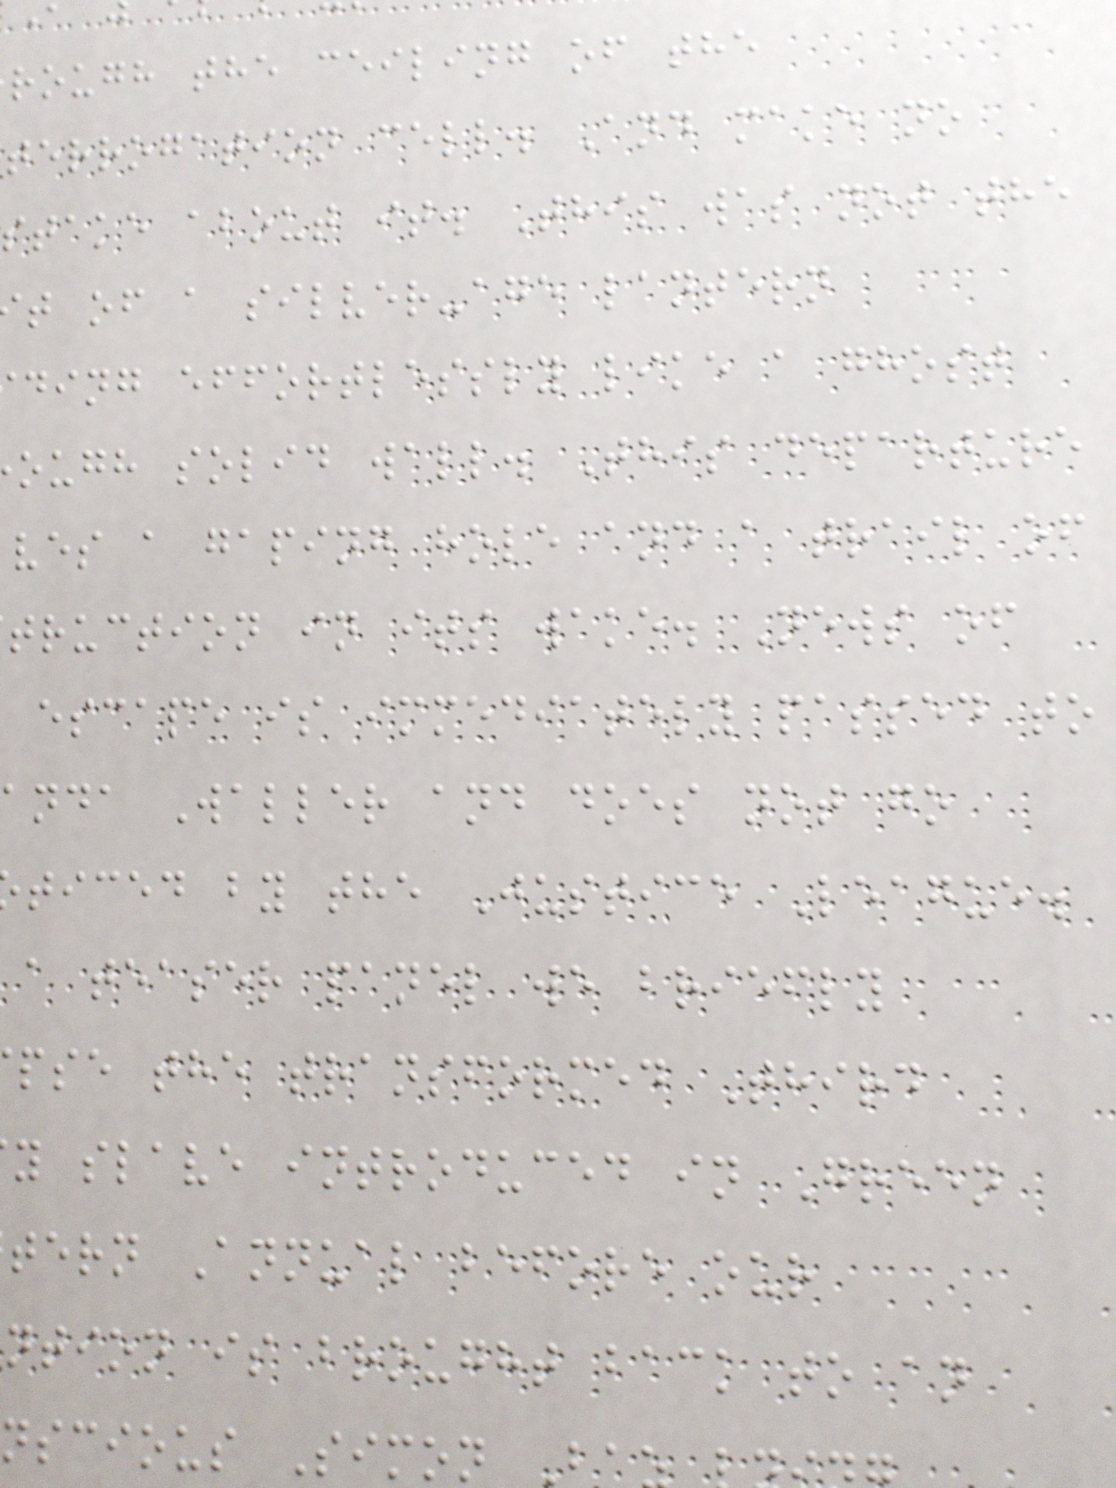rough the ceiling of the
terrogation cell. And make no
stake about it. This was not the
t of a silver-age lantern
ding effortlessly like a ghost
ough solid wall. This departure
ves a gaping hole and a trail of
truction in its wake. News of
escape is immediately passed to
anda Waller and does not go
ticed by the Justice League.
a teaser panel we briefly
pse the transformed Third
y slave introduced in Green
tern Annual before our
ntion is brought back to an
nscious Simon B
